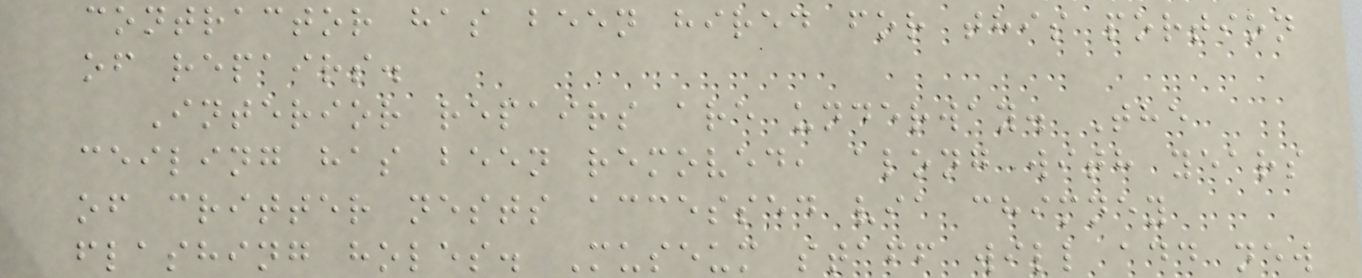contractor has been hired for this portion
of repairs.
Interior repairs are underway. The
ceiling has been removed, along with years
of critter nests accessed via chimney
flashing holes. Museum staff will add new
